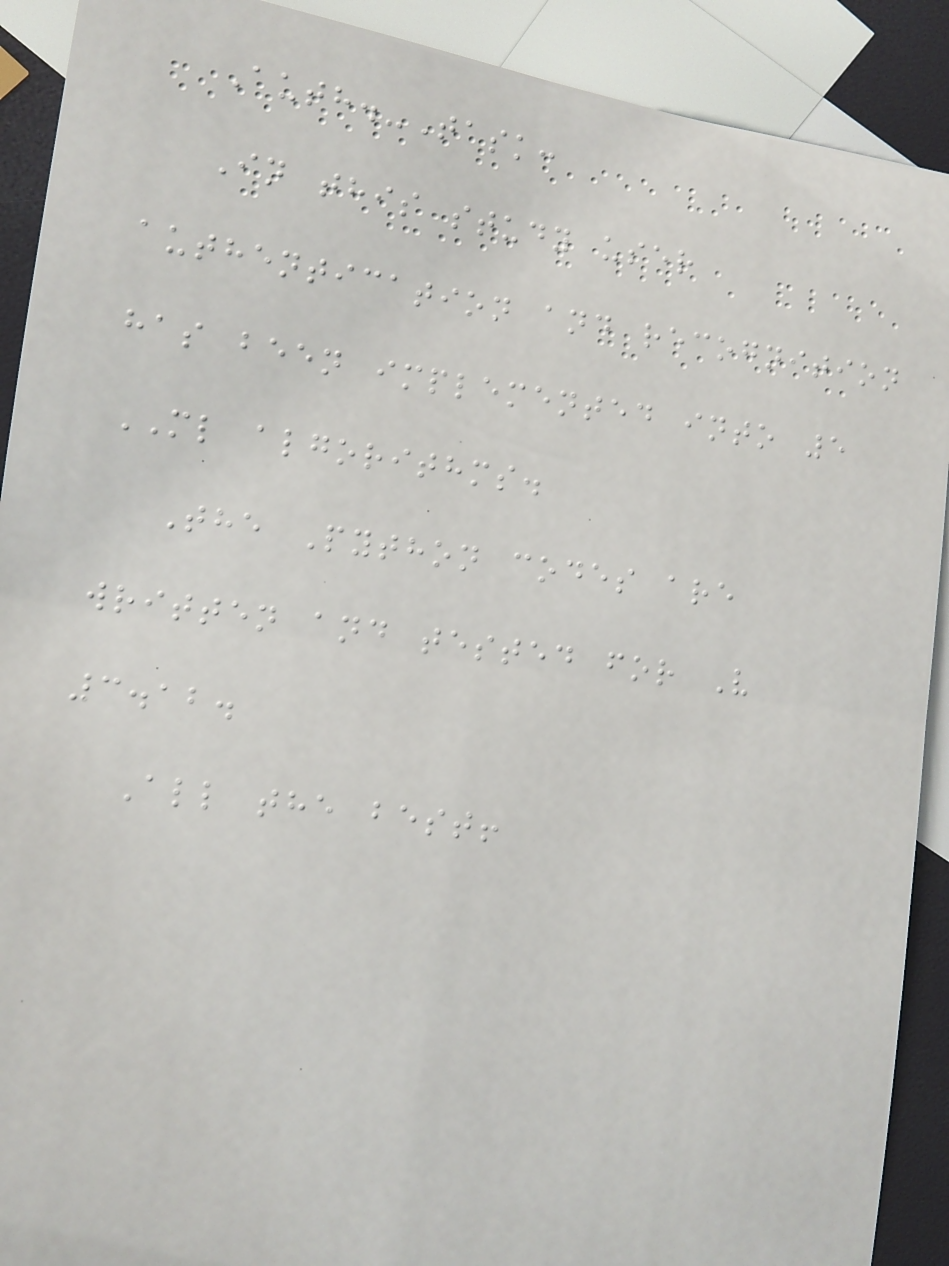Auth.-Task:
In this study user
authentication and recognition
has been implemented into 5
ML algorithms.
The Python codes are
written and tested for V
3.12.
All the best!
